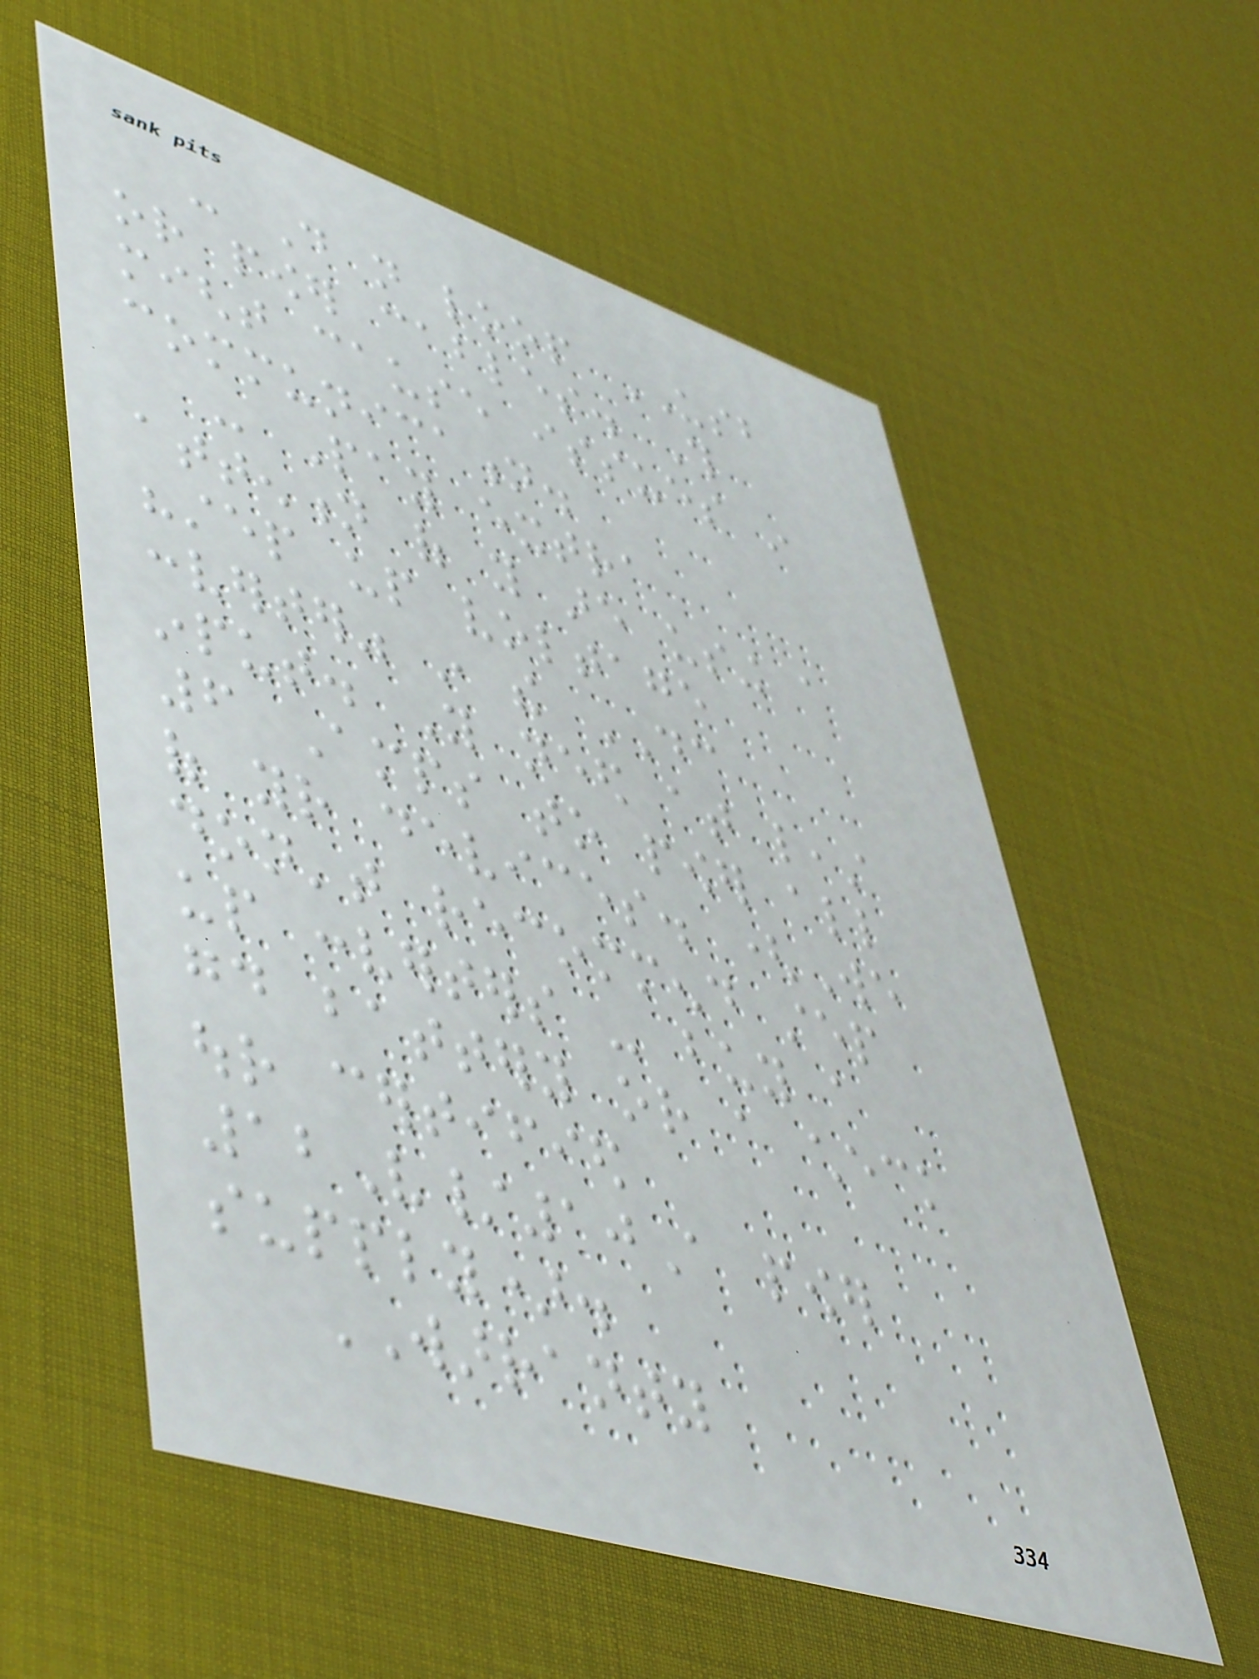- Do not loop USB
or power cables. This
might cause issues in
communication.
- Pay extra
attention of you are using a
"step up voltage
converter" in the DC
input. You need at least
6 Amps to power all
of your devices. (We
don't recommend step
up converters - buy a
good battery or a check
our certified
12V/10A power
supply).
WARRANTY
